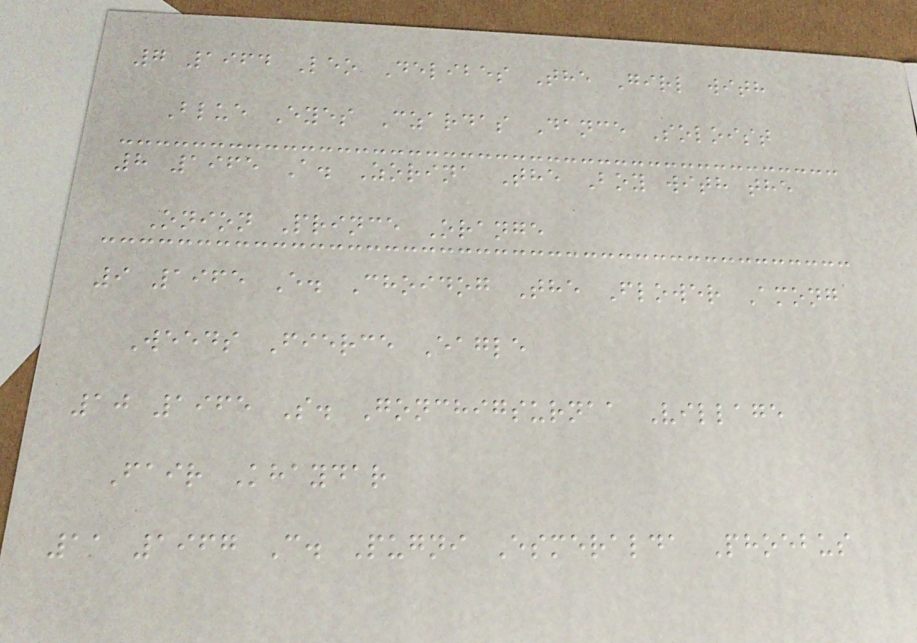7 1964 Leo Delibes The Girl with
Blue Eyes Czardas Dance Soloist
8 1965 A. Zorina The Boy with the
Onion Prince Orange
9 1965 E. Choidog The Flower Among
Weeds Fierce Eagle
10 1965 S. Gonchigsurnaa Village
Fair Khaydar
11 1967 C. Pugni Esmeralda Phoebus
